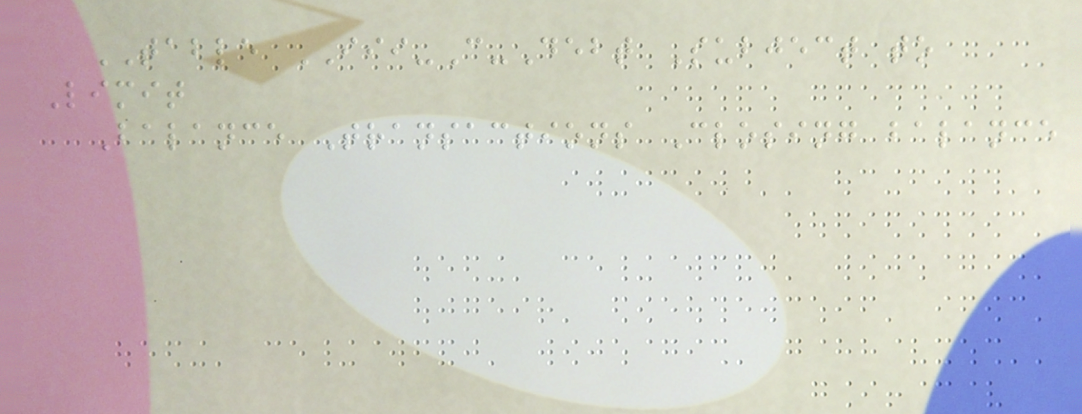TABLE III-C-Debt Subject to
Limit
Balance Transactions Closing balance
